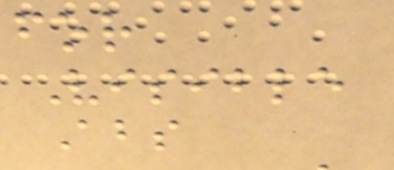for
Visible
Abs
